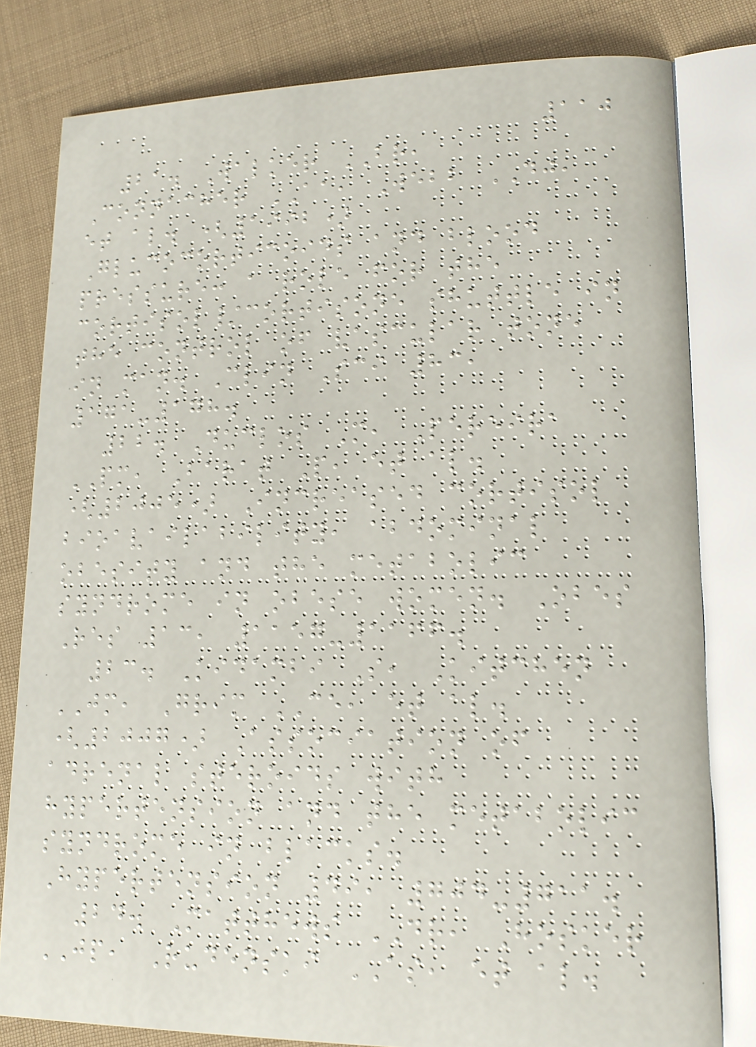110
21. Walker BR,
Connacher AA, Webb DJ,
et al. (1992)
Glucocorticoids and blood
pressure: a role for the
cortisol/cortisone shuttle in
the control of vascular tone
in man. Clin Sci 83,
171-178.
22. Duclos M, Pereira
PM, Barat P, et al.
(2005) Increased cortisol
bioavailability, abdominal
obesity and the metabolic
syndrome in obese women. Obes
Res 13, 1157-1166.
23. Kidambi S, Kitchen
JM, Grim CE, et al.
(2007) Association of
adrenal steroids with
hypertension and the metabolic
syndrome in blacks.
Hypertension 49, 704-711.
24. Matthews DR, Hosker
JP, Rudenski AS, et al.
